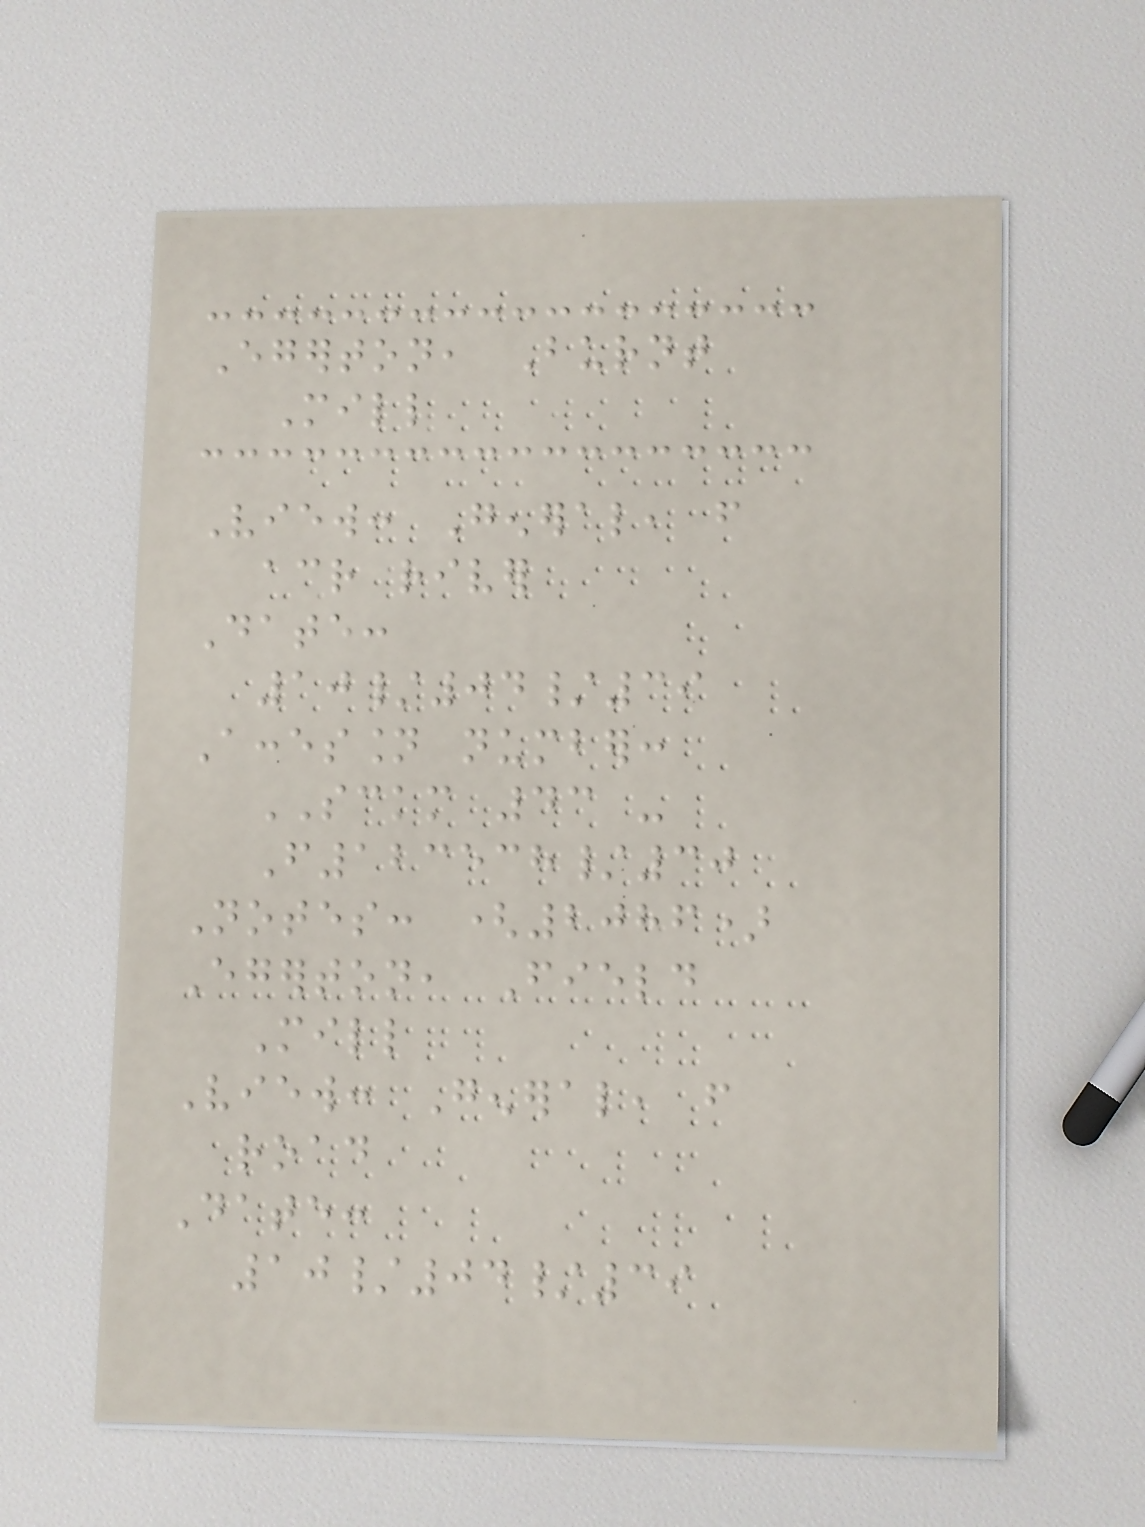Egerton, Burnt
Mill
View: General, from
across river
Date:
10/04/39
Accession number:
SCKM 43 -
F123538/30
Notes: (2086)
Egerton, Field
Mill
View: General, from
road
Date:
10/04/39
